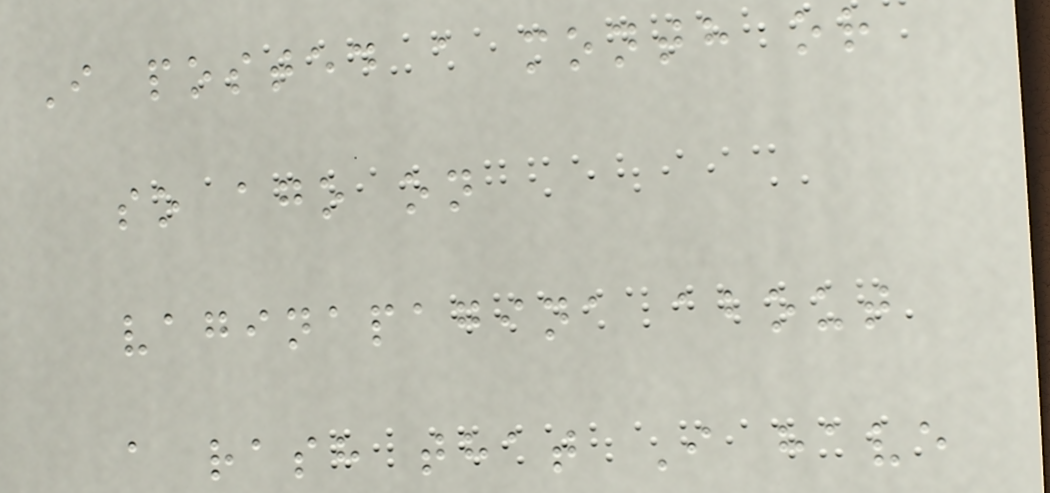I posted a month or
so ago on
vaginapagina about
a rash that I have
